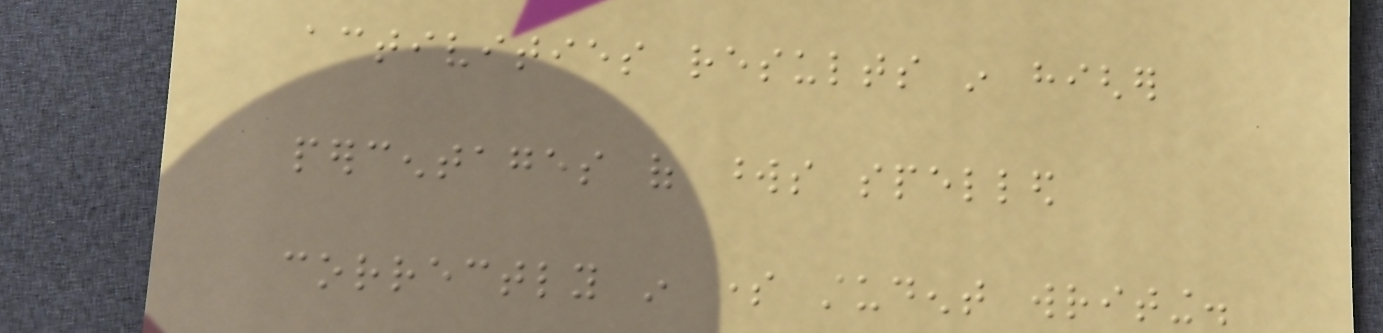activities results in higher
percentages of words spelled
correctly in some student writing.
